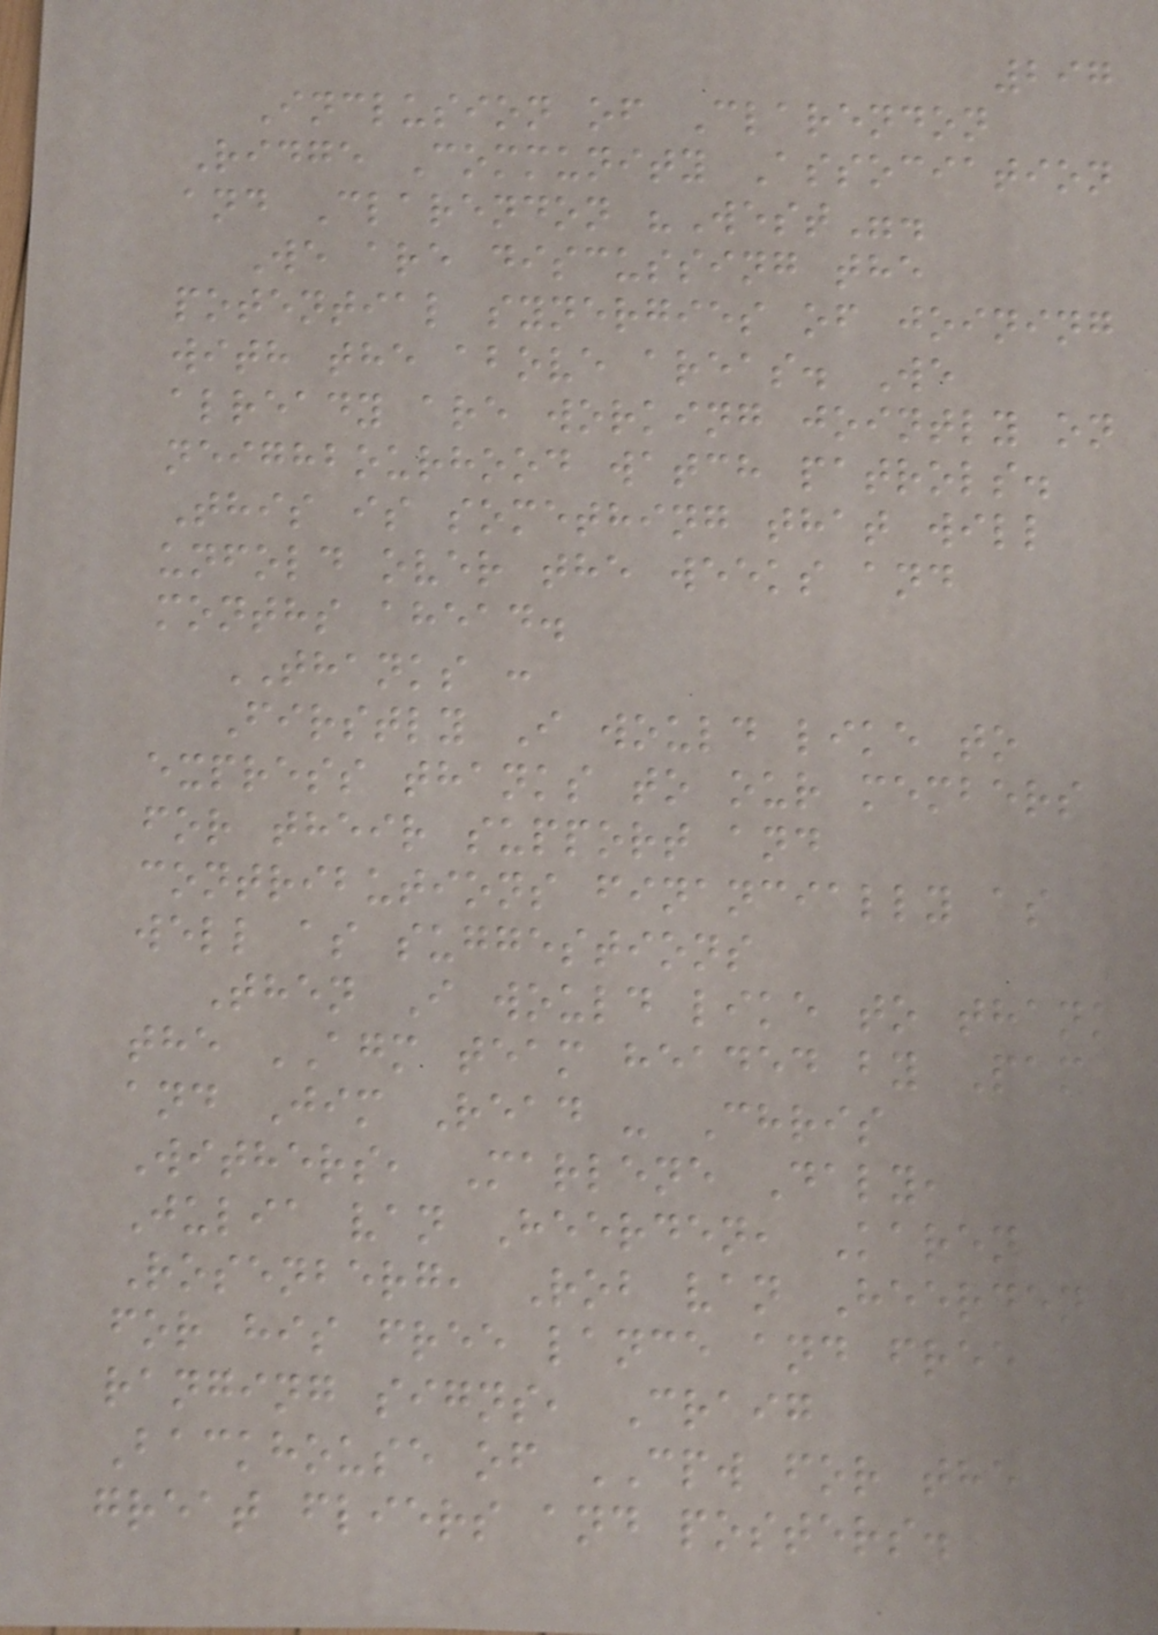297
Inclusion of Clarendon
Ridge Community Association
and Clarendon "West".
We are discussing the
potential synergies of joining
with the above areas. We
already are working jointly on
neighbourhood watch patrols.
This is something that will
unfold over the weeks and
months ahead.
THANKS :
Firstly I would like to
express thanks to our members
for their support and
contributions financially as
well as suggestions
Then I would like to thank
the AGM team headed by Pam
and Jim Read - Chris
Withers, Marlene Daly,
Julia van Heerden, Karen
Rosenberg, Rob van Heerden
for his free lance and free
ranging signs, Craig
Backhouse of CPW for the
great fliers and posters.
